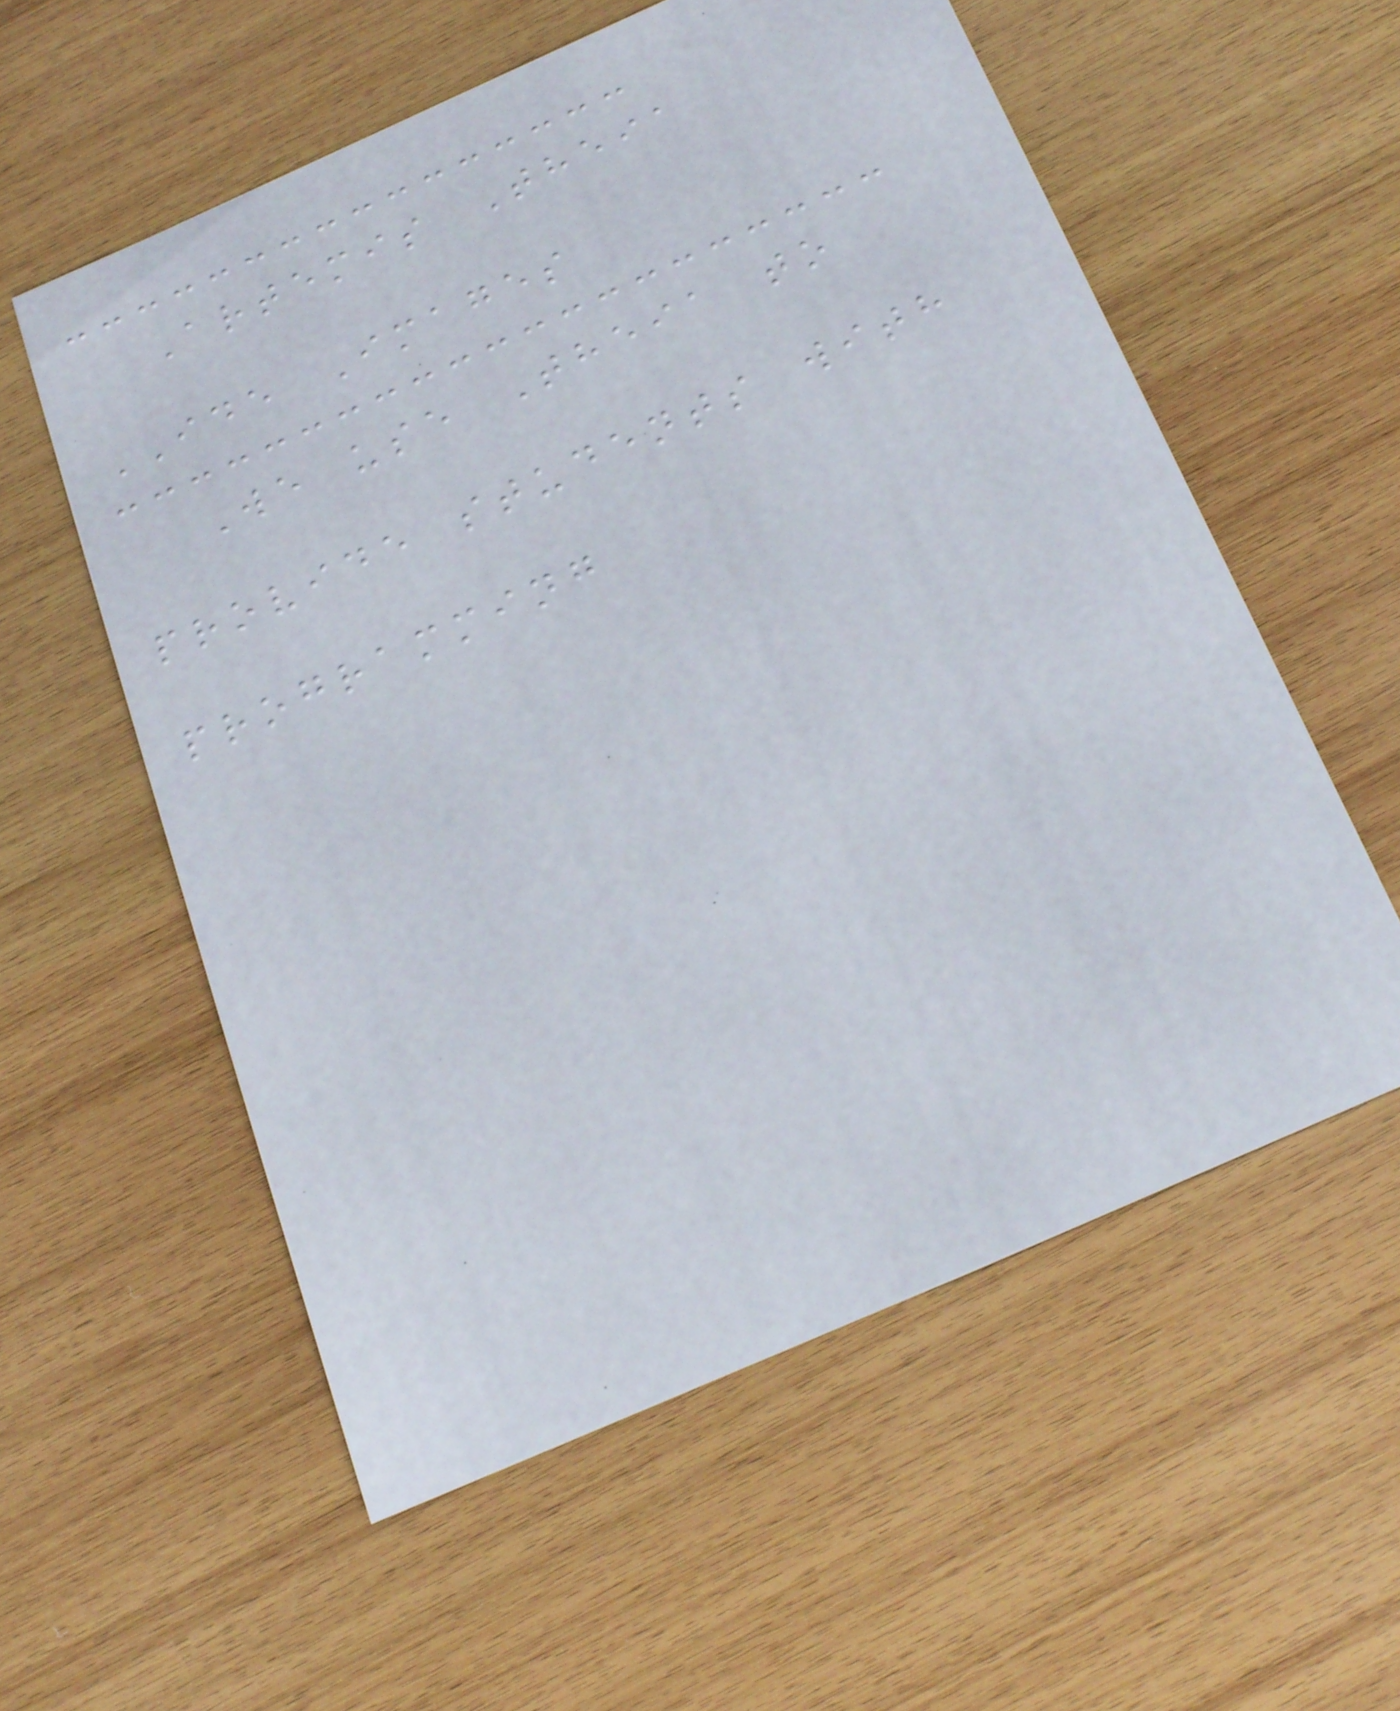Artemis Theia
IDE Images
We use Theia to
provide students with
programming
